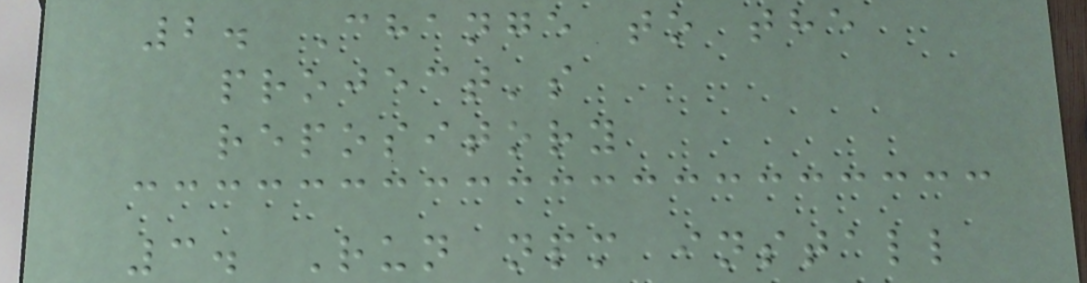2. Change to the
project's
repository
3. Run npm install
